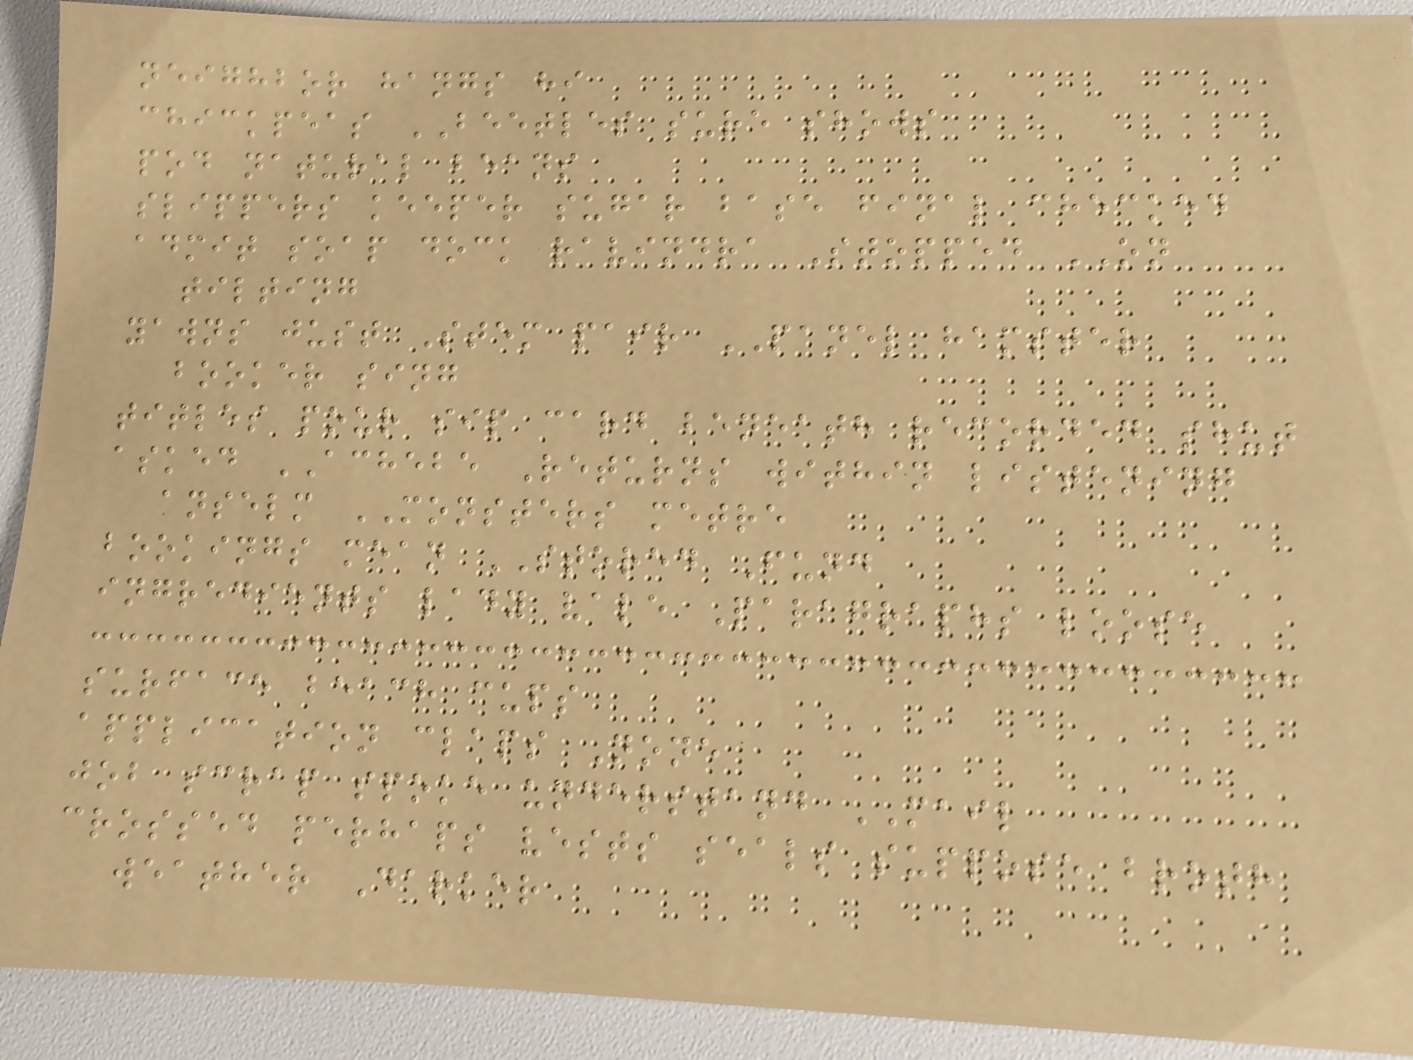neighbor hangs hi
chickpeas BEETLES sure shows
pod natural beans
slippers keeper sugar base final checked
admit soap dock ravindra Stopped ON
tilting
yawns just Stem pair PANEL hamster
booker sing
titles pour sip card beneath recorded shut
asked ACHEBE Returns within listening
anselm MONSTERS metre
bookings mean STORED Fund
ingredients lady vale Paragraphs loose
surface beach cups
application claps None
job scrap spoke understand MAIL
crossed perhaps vests seals suppose broth
weather Darker
